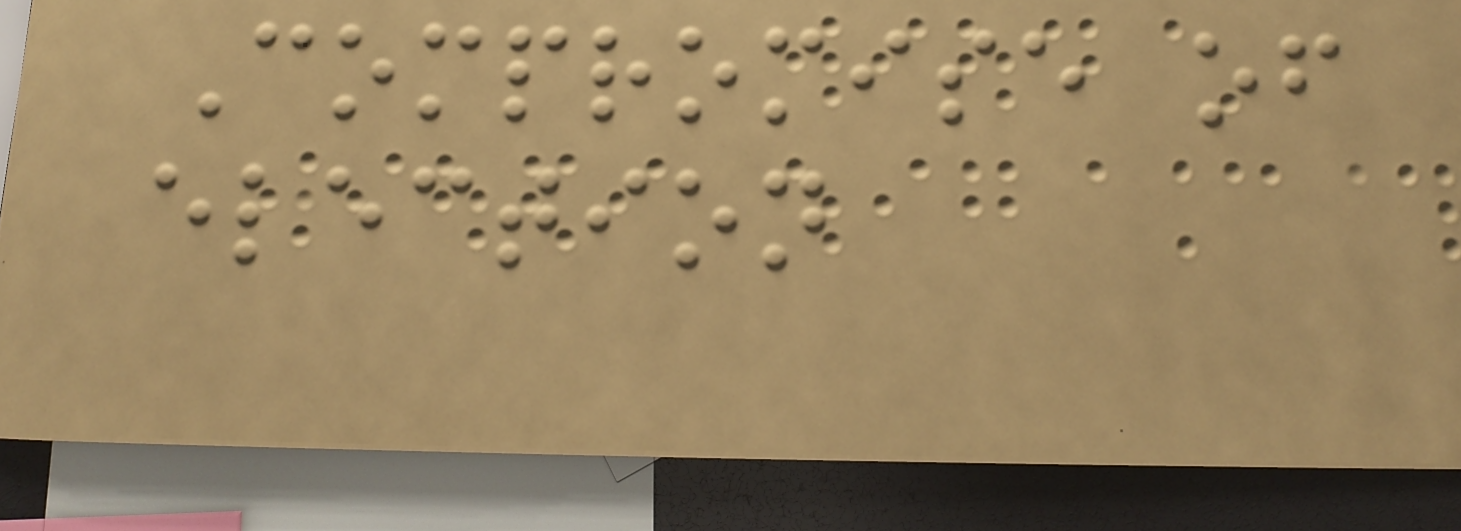Compromise of
election
